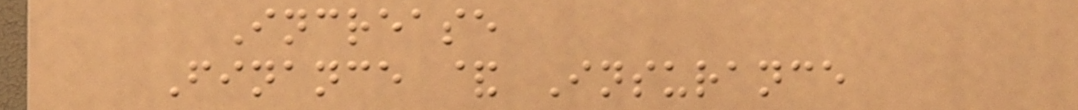Increase
Finance & Insurance
